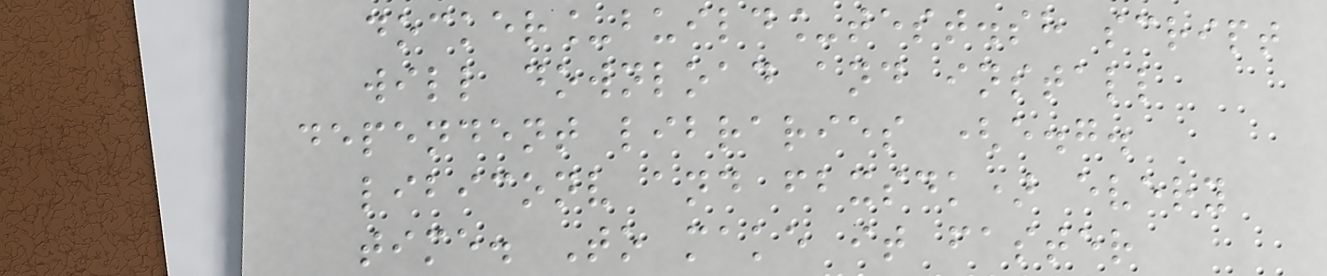docker_build_test.sh script
will download and install
dependent libraries (e.g.
libiconv and fbxsdk) every
time. To make it faster
